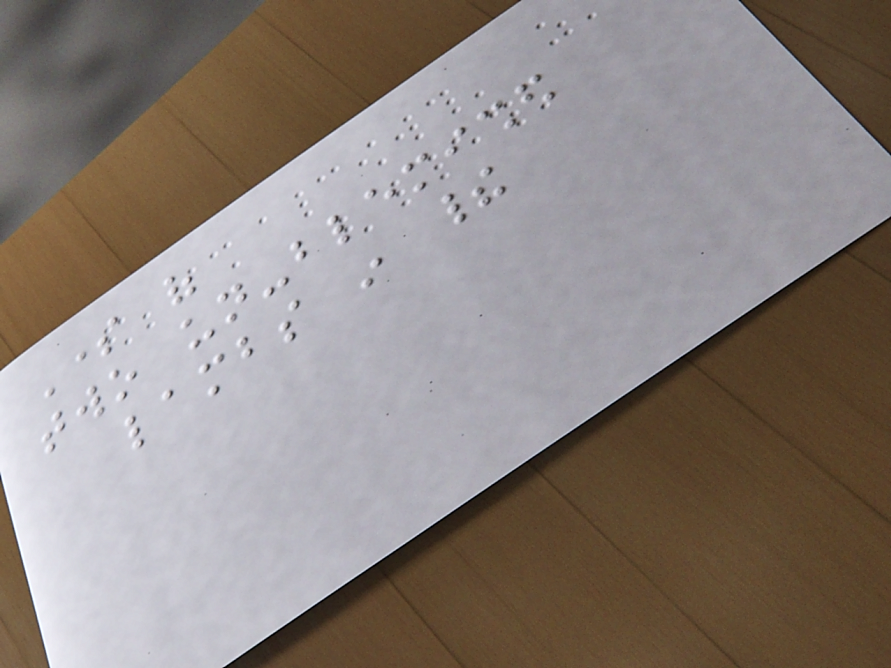Some of
two un-blemished
lambs in their
